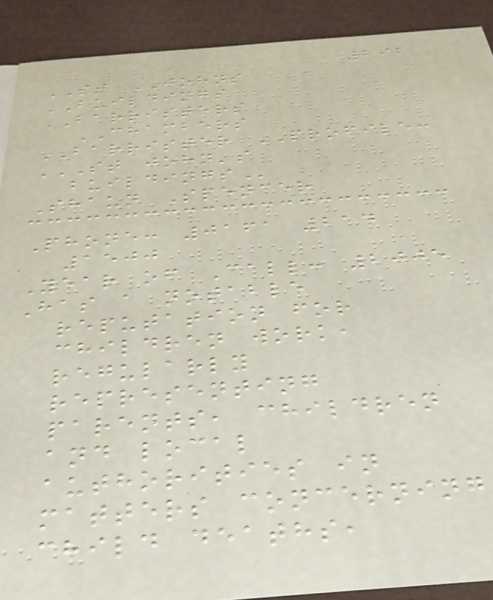292
ST JOHNS
BUILDINGS
BARRISTERS
CHAMBERS
BARRISTER PROFILE:
ST JOHN'S
BUILDINGS
Shaun Spencer
Phone: 0161 214
1500
Year of Call: 2005
Has a notable
reputation for
children work,
regularly
representing
parents, children
and local
authorities in
matters concerning
child deaths,
